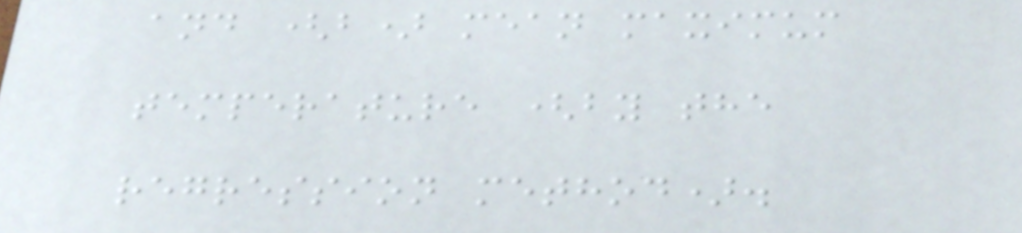and (b) mean maximum
temperature (by the
regression method).
